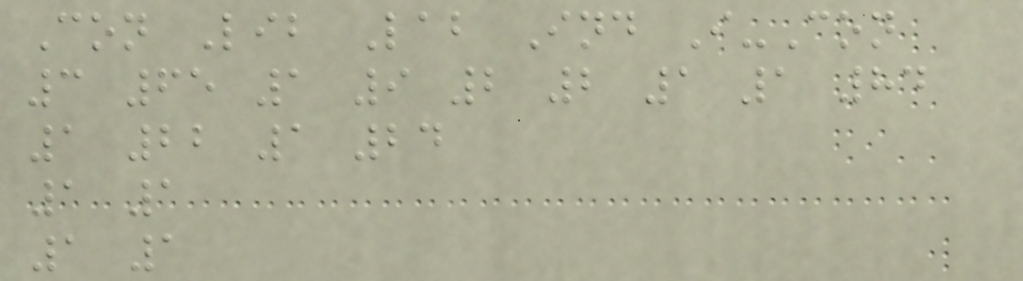Con Lib Lab Ind I-Con
3 65 1 9 2 2 1 1 84
1 22 1 24
1 1
1 1
